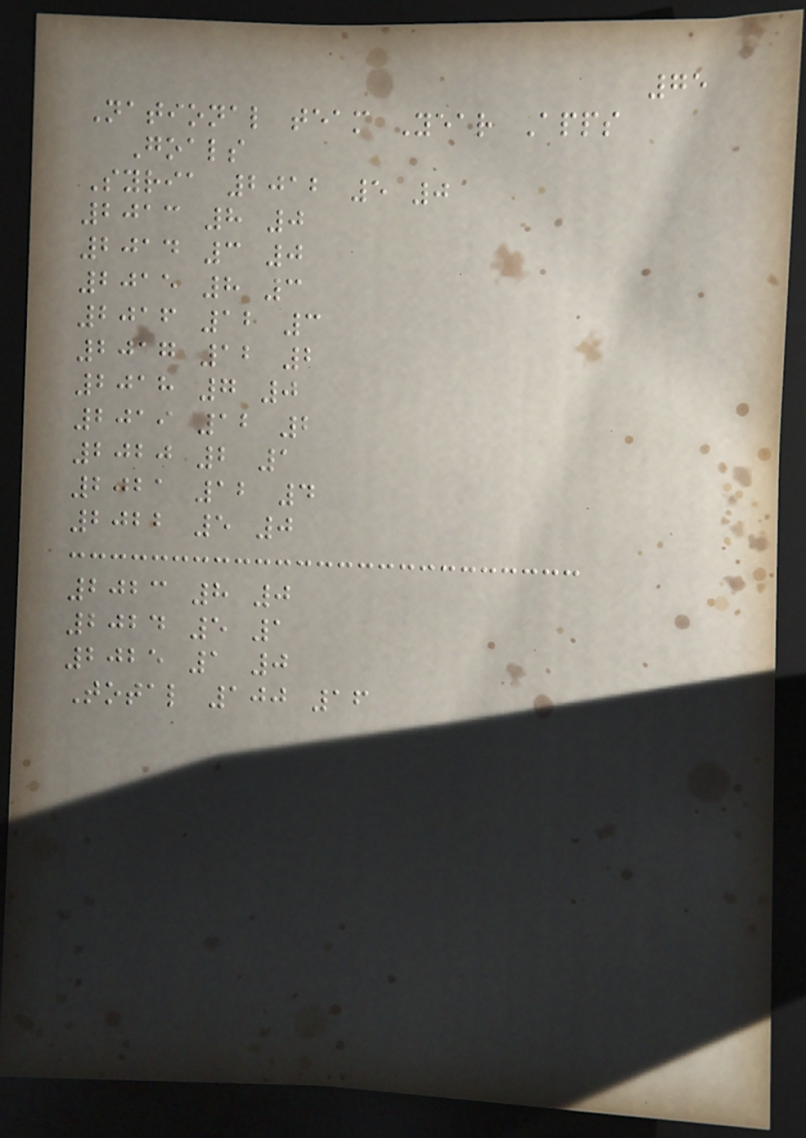75
National team Year Apps
Goals
Syria 2012 5 0
2013 8 0
2014 3 0
2015 8 3
2016 12 3
2017 12 2
2018 7 0
2019 12 2
2020 2 1
2021 12 4
2022 5 0
2023 8 0
2024 5 1
2025 1 0
Total 100 16
